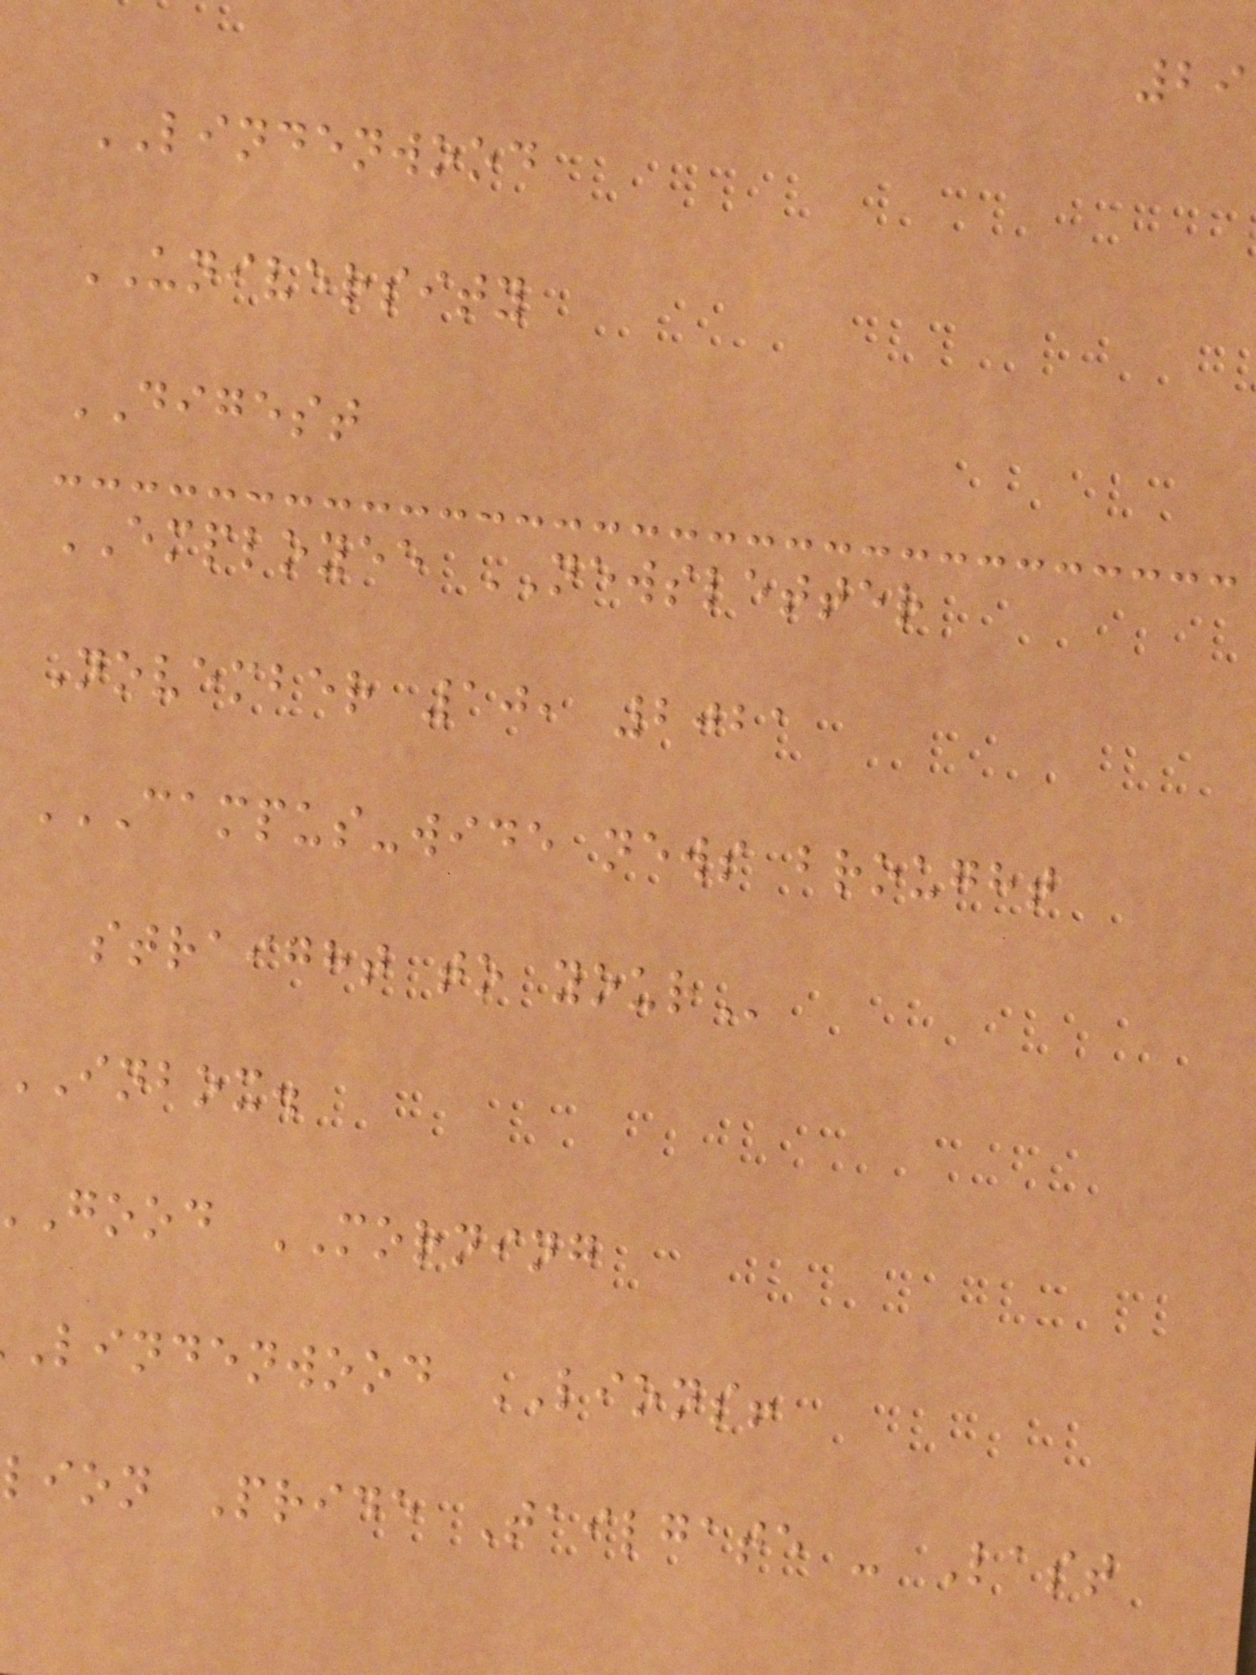LINDENWOOD
UNIVERSITY
DIGEST
EMPLOYEE NEWSLETTER
November 10, 2021
CAMPUS-WIDE NEWS BROUGHT
straight to
INBOX.
good MORNING
lindenwood LIONS!
lion Pride Tailgate - Last
